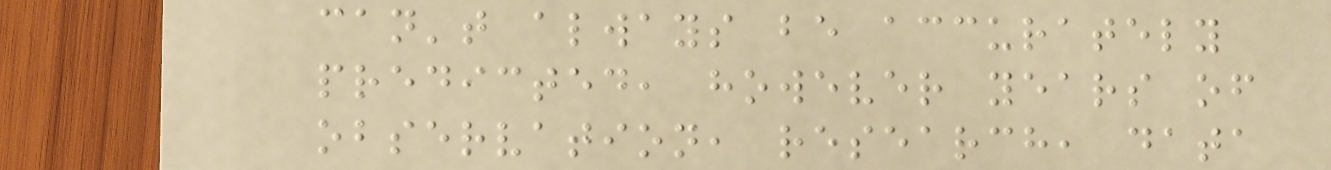can't always be accurately
predicted, however years of
observation, research, data
